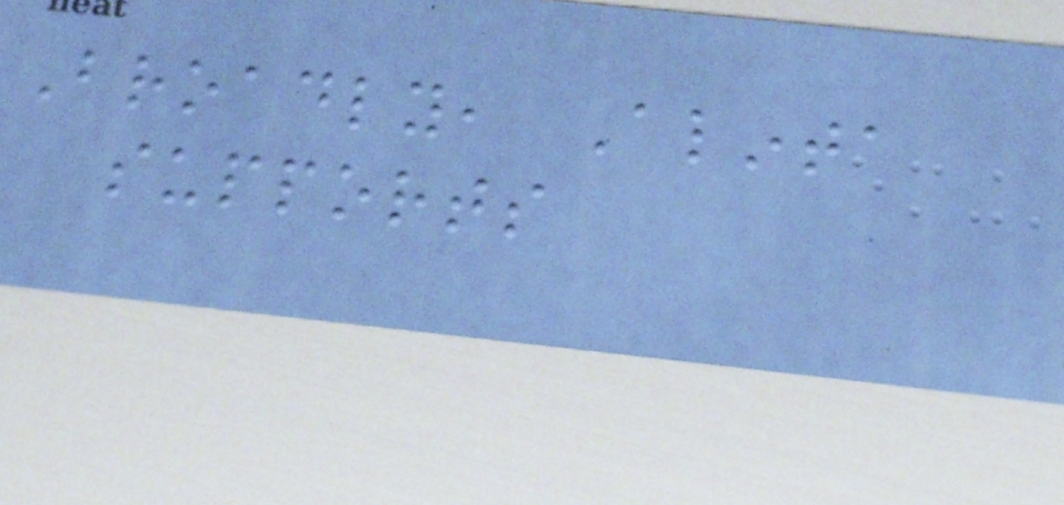Broadly, Alinta
supports
